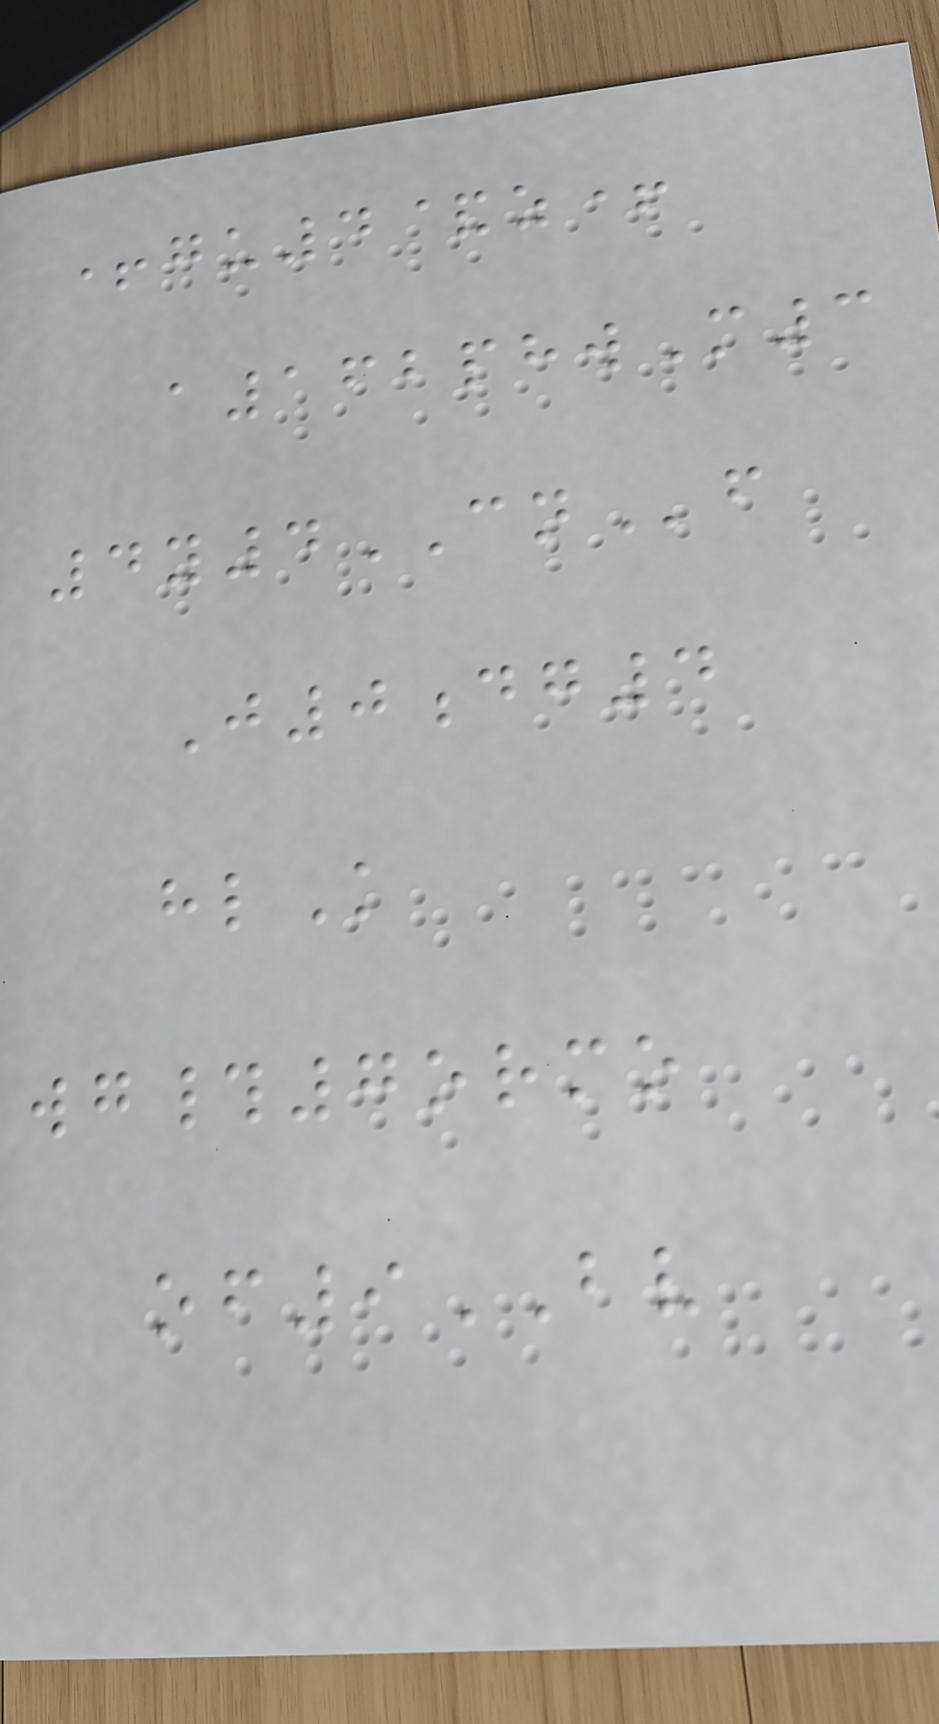+gu4&z+
a162phwM3
4y4CNf
J0dg4
hlK
wg#7ormo
of9BV
